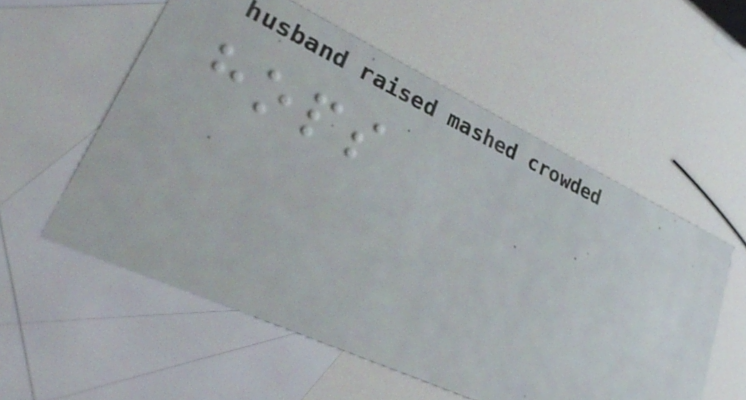hops
